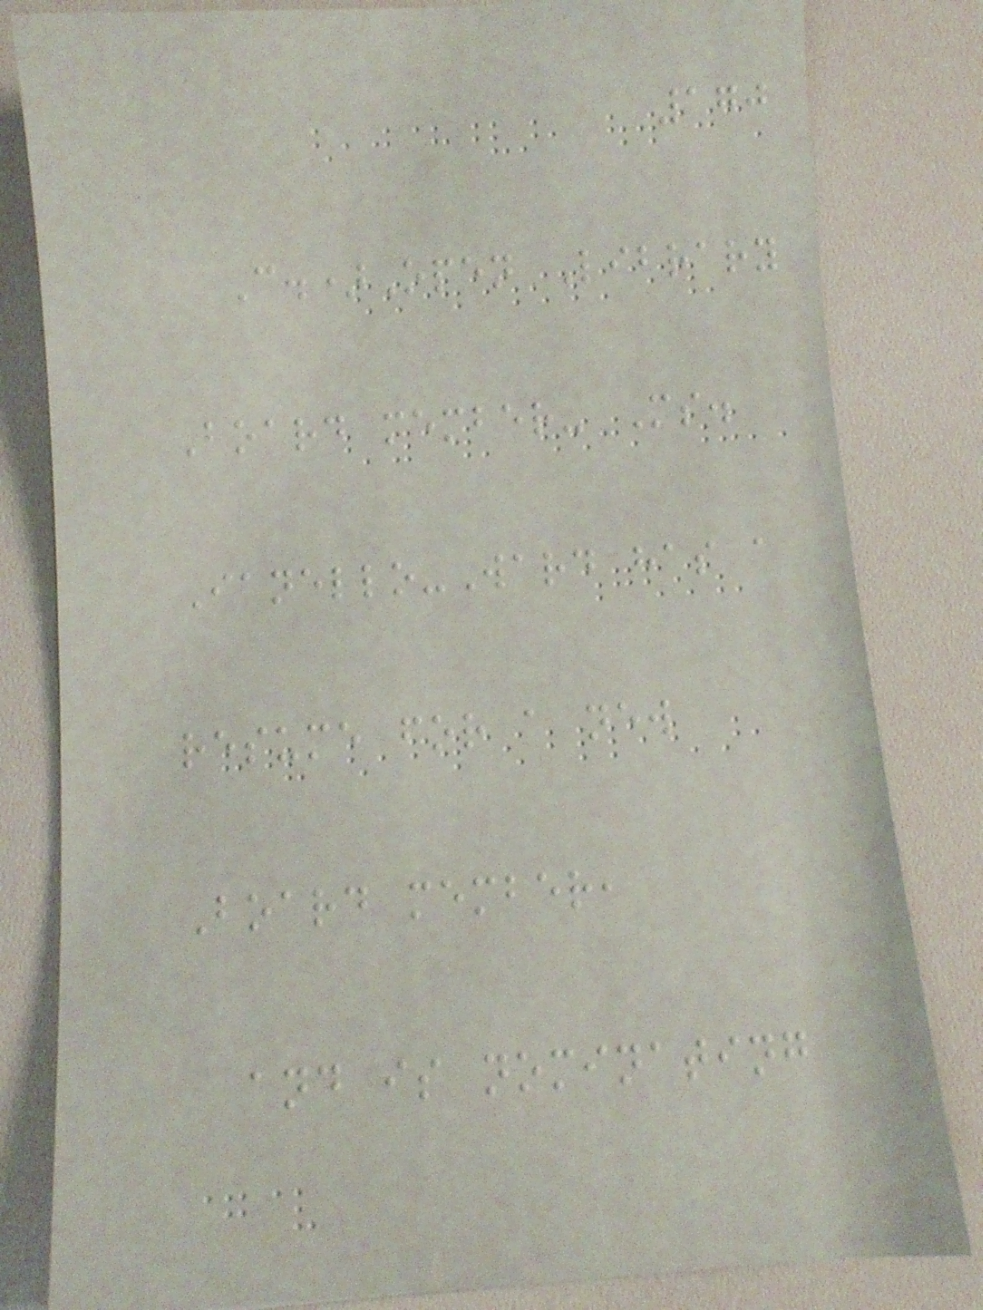170
C.)Open Library
Board member- Ms.
Ianello-Ward has a
resume for a new
Board member,
and is nominating
